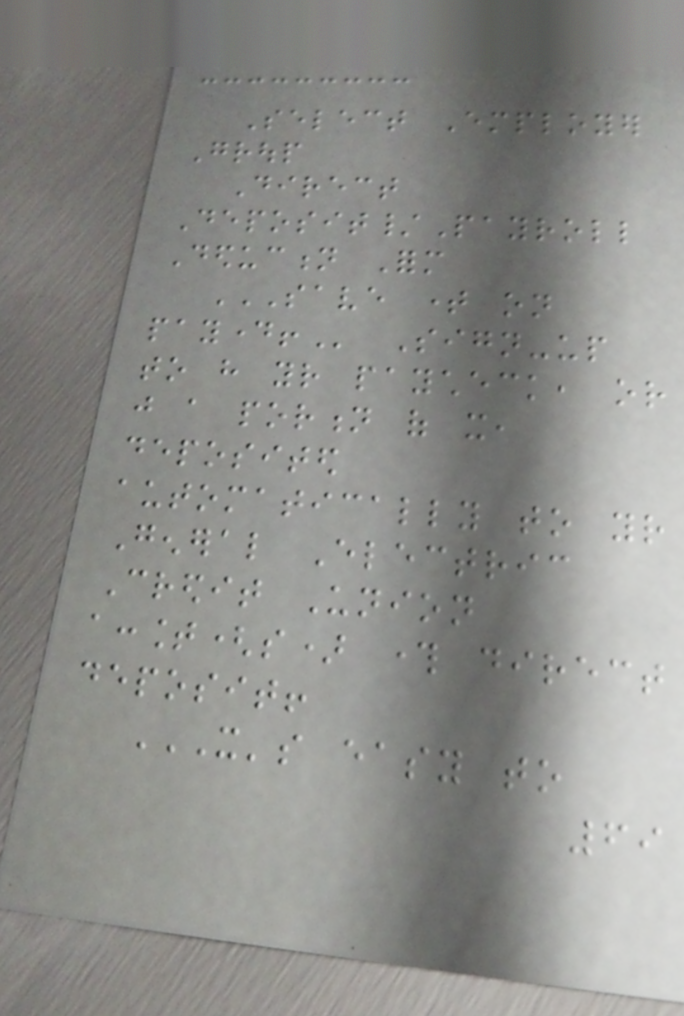Select Employer
Group
Direct
Deposit/Payroll
Deduction Form
SAVE TIME ON
PAYDAY! Sign-up
to have your paycheck, or
just a portion of it,
deposited
automatically to your
General Electric
Credit Union
account(s) through direct
deposit!
IT'S EASY TO
69
